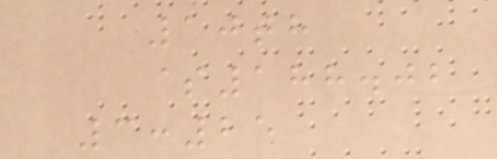10th
$188.02
3:25
